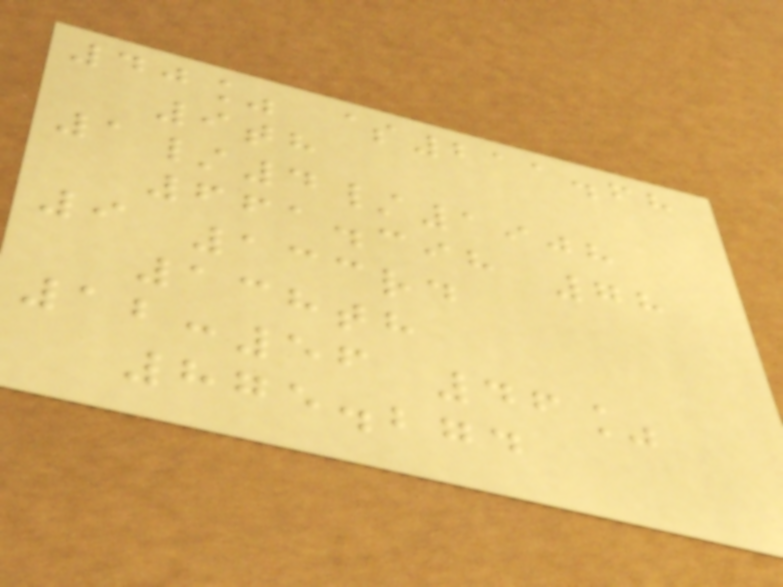40% $211.68
9th
1/4/1908
661.398 78
9 133rd
138th
12:56 46%
875.274
